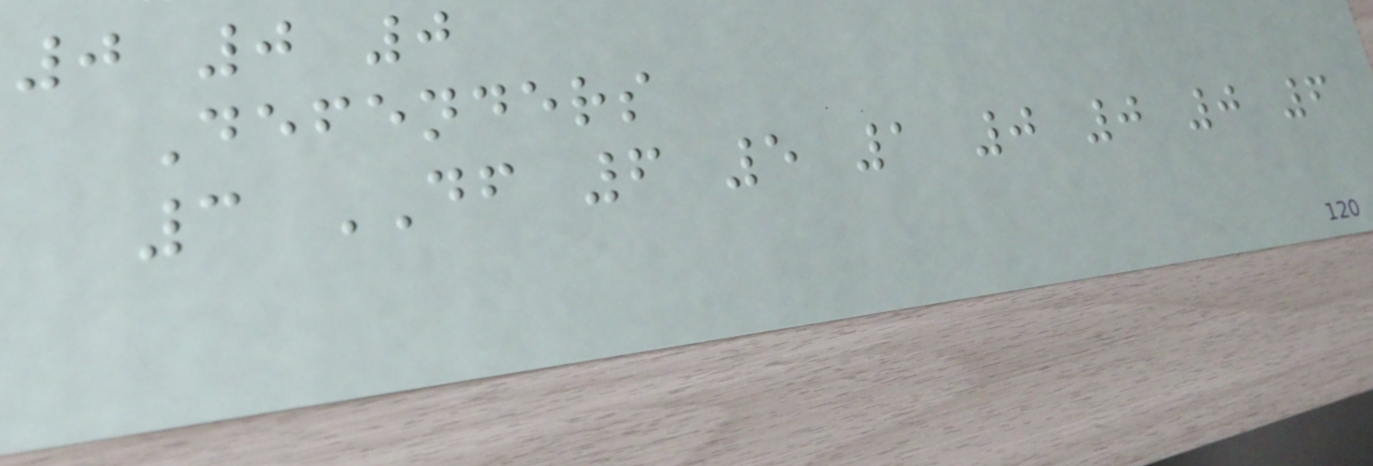0 0 0
Defenders
3 DF 6 5 1 0 0 0 6
